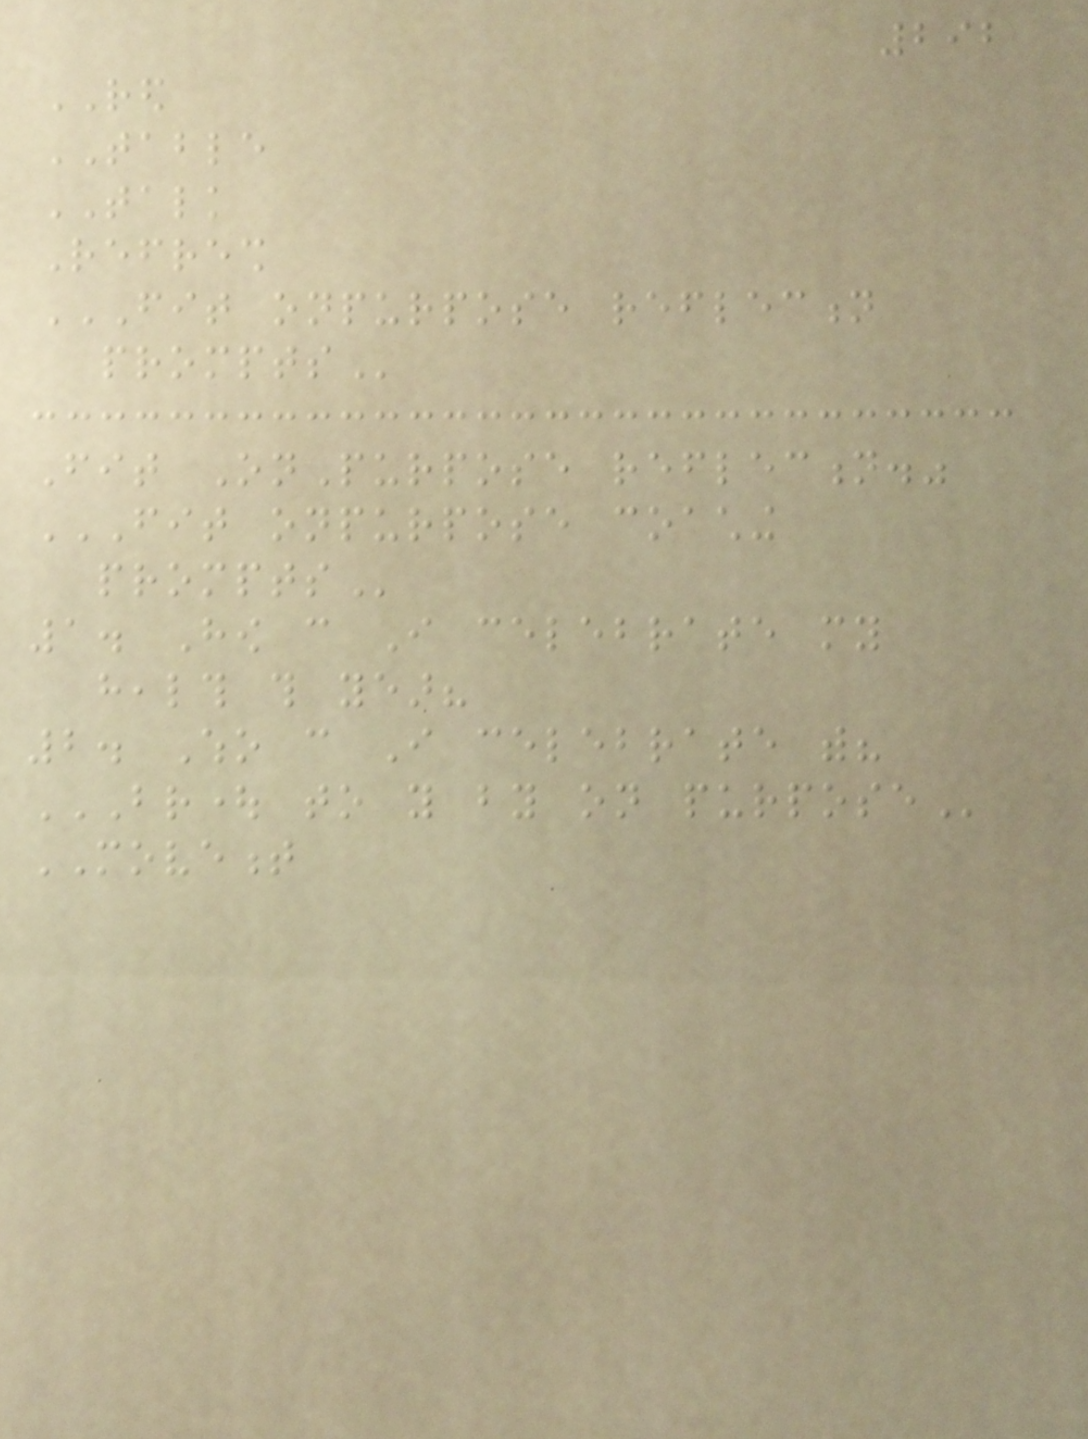292
RED
TABLE
TALK
Refresh
FIT ONPURPOSE REFLECTION
PROMPTS
Fit OnPurpose reflection."
FIT ONPURPOSE COACHING
PROMPTS
1. How can I celebrate my
health this year?
2. Who can I celebrate with?
BROUGHT TO YOU BY ON PURPOSE
MOVEMENT
